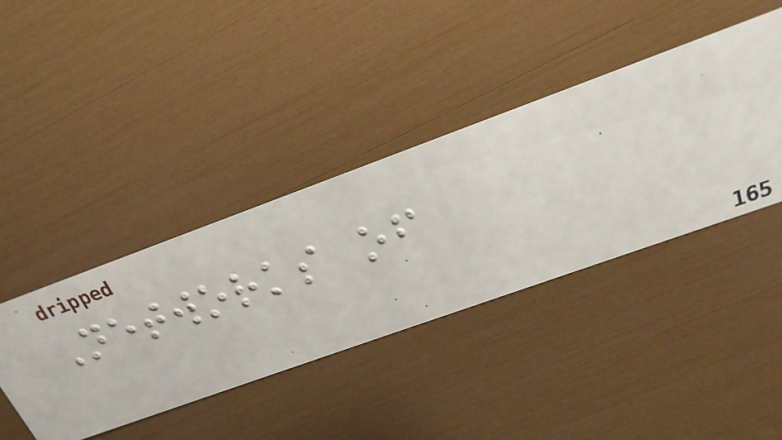Networks of
